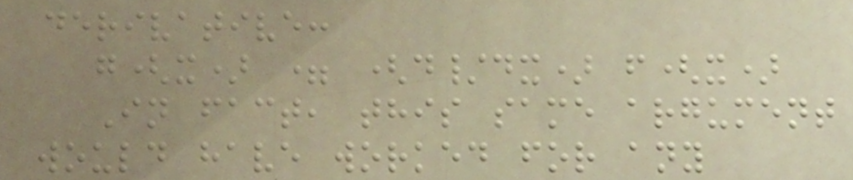derivative:
g(x) = (d/dx) f(x)
In fact, this same argument
would have worked for any
